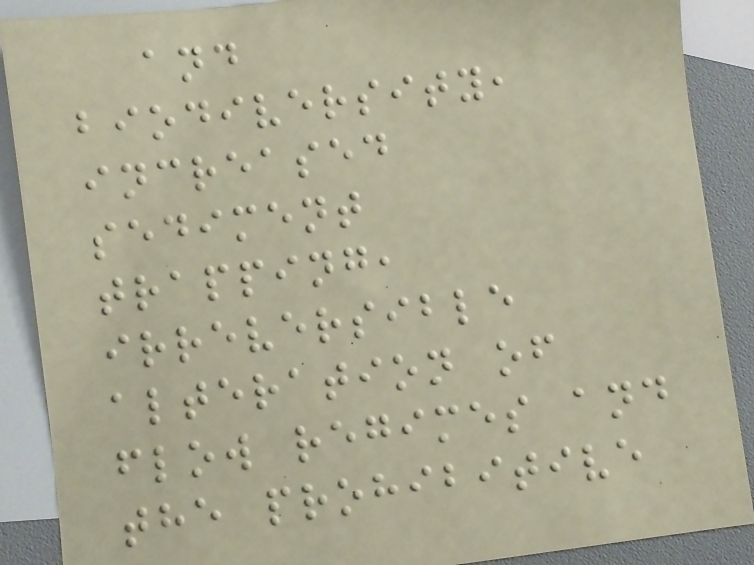and
biodiversity,
increased
sediment
trapping,
irreversible
alteration of
flow regimes and
the prohibitive
